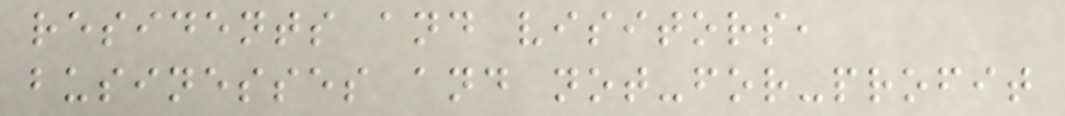residents and visitors,
businesses and not-for-profit
